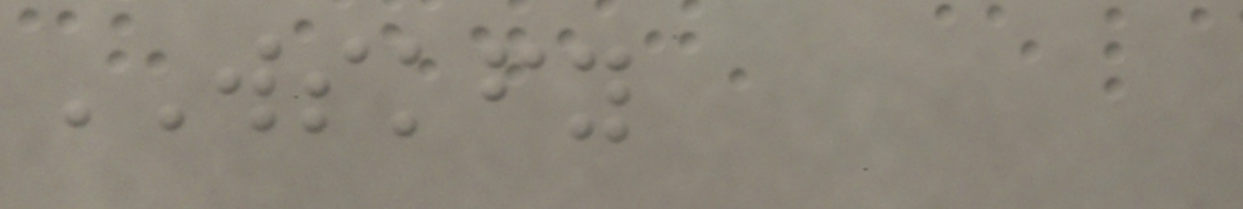WSKFY
